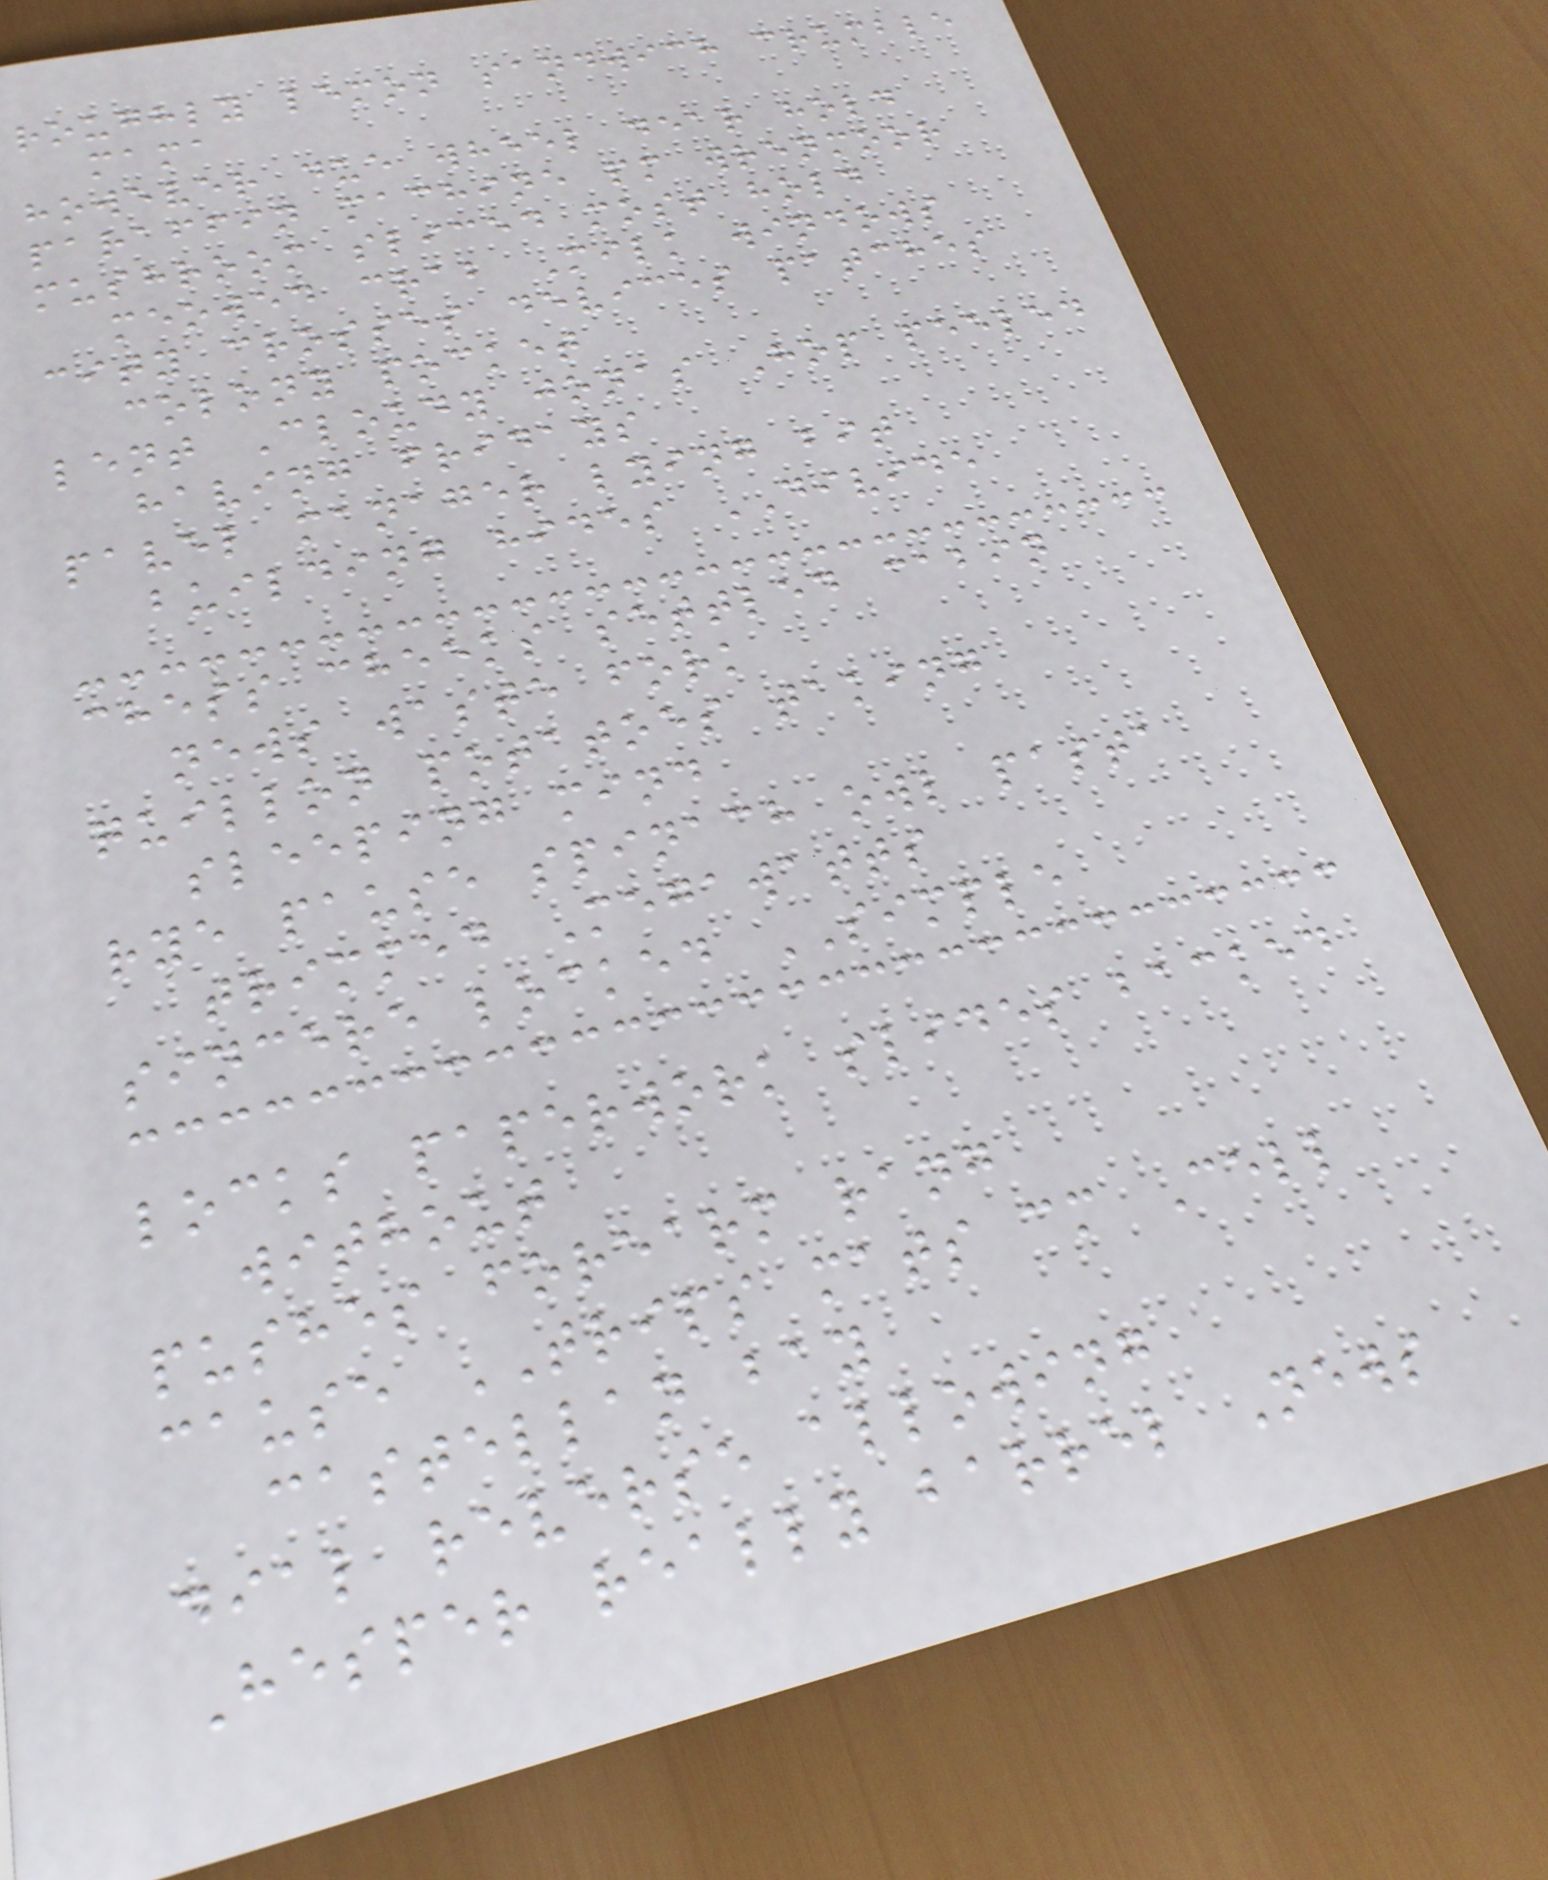roughly lemon sandwich crumble
mama
however due wheel dear hold
paraffin machine pm wrenmoor
mushroom sliced most hold
meowed crab Milk windows
city crosses devices patches
colony pocket
lent Cloudy jonas Hop peeled
having fridays
pavel manager lying bit
building hides DIVIDE
chess cheeks settled cabin
news waste fork
quillon potatoes taking
sleeping mind
rye pause spinach owl pasta
trimmed Megawatts
sincere locked SIMPLE
locks paperwork slides backed
without
pushes forearm rang
cause TRIPS mats cm Cell
castellan bay
dial reverse allowing
Hesper really barrel News
